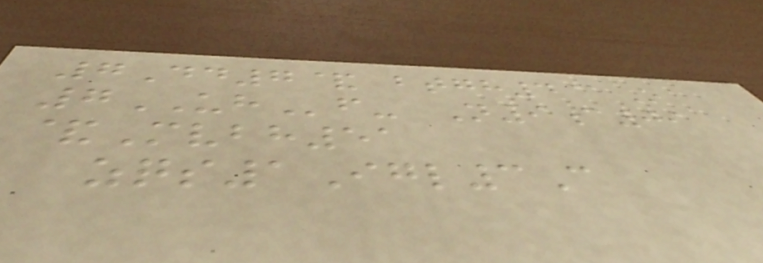7Dd7& btgh4@O
7UHf- N9c09
&Mvbh51
zqs1Igl3C
